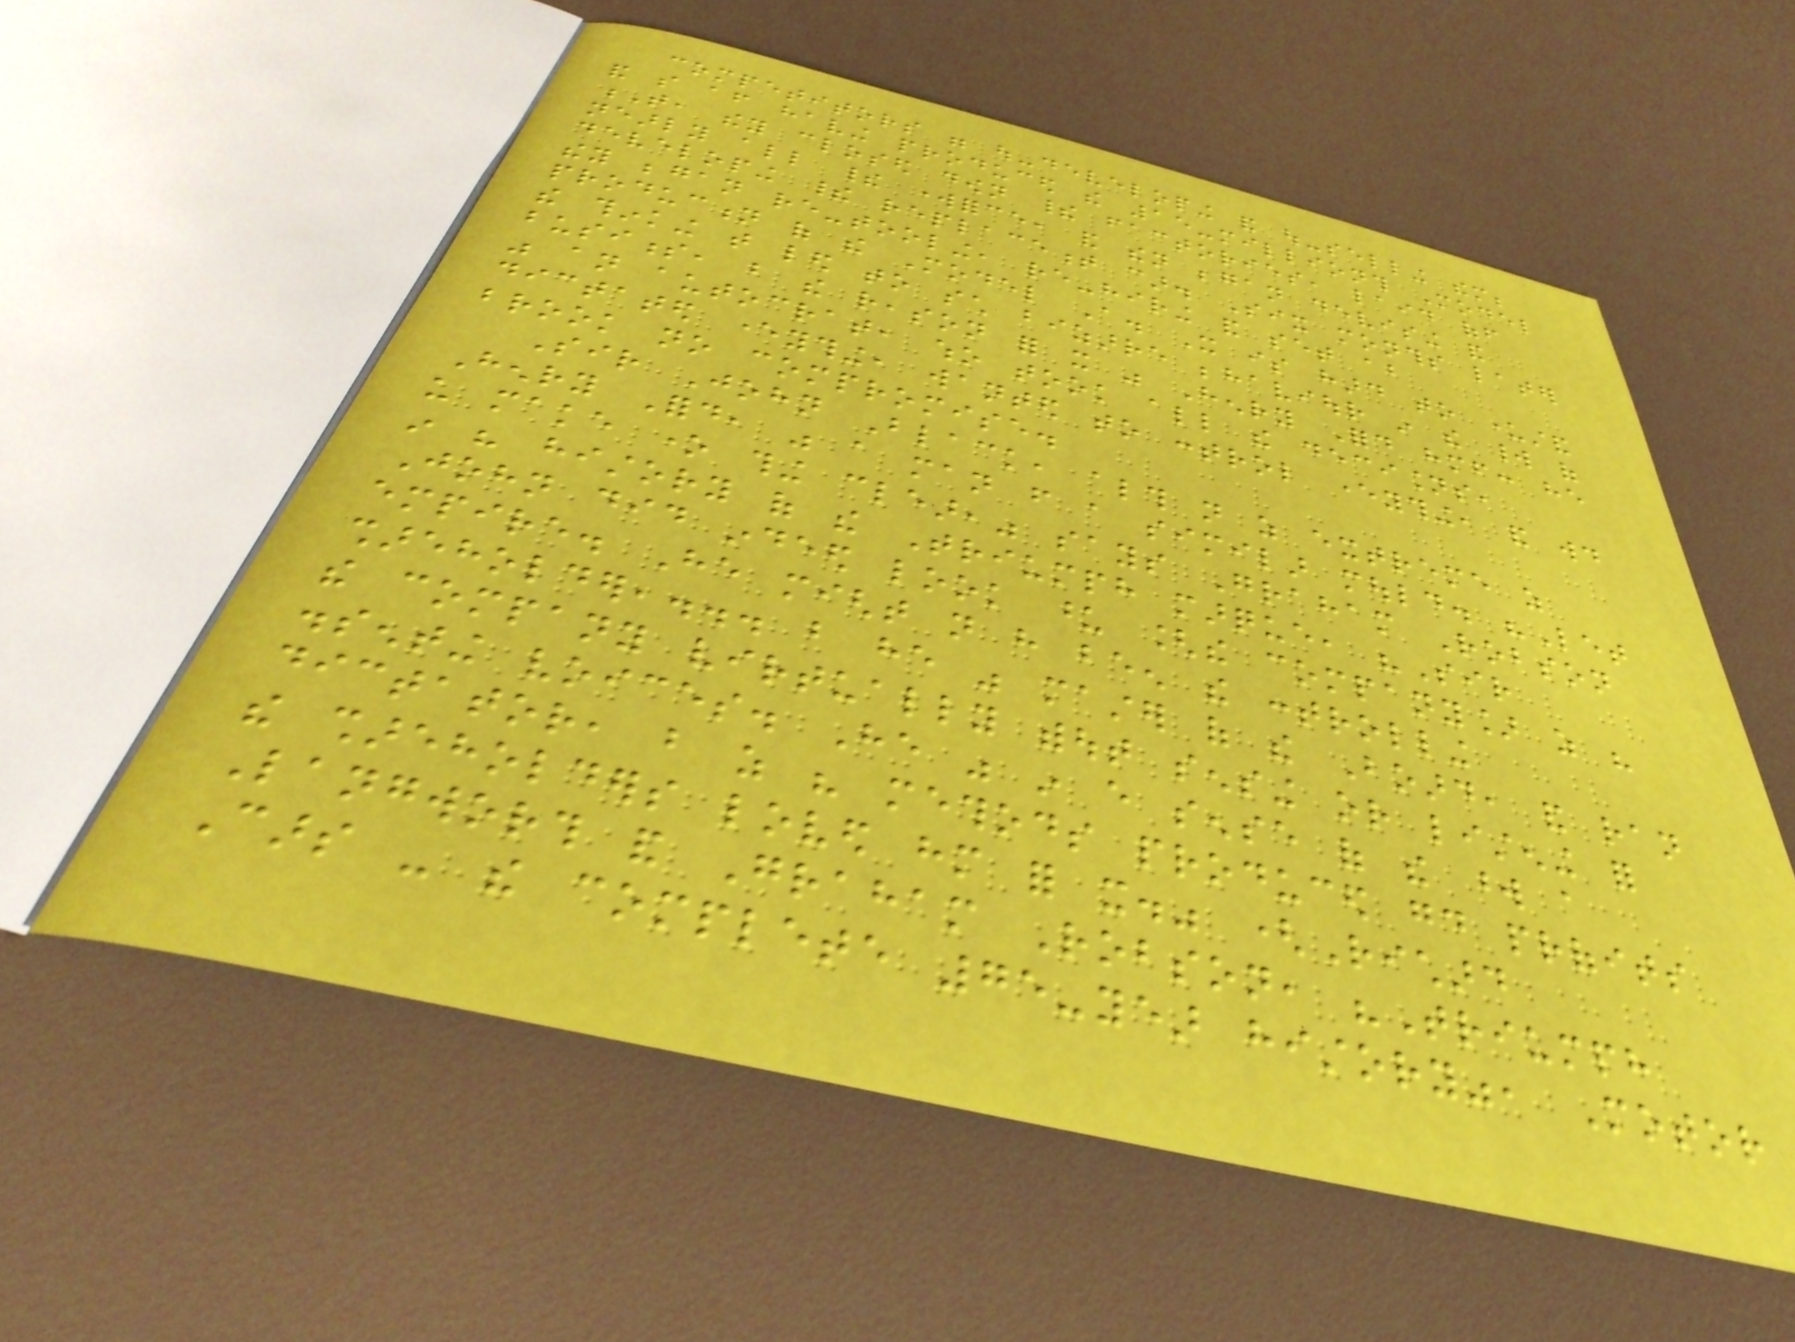competitors were out-developing and out-selling them;
and so after having produced the 15-millionth Model
T, they closed down their factories, laid off
nearly all their workforce, and then began devising and
developing their replacement car. Six months later
they began re-tooling, re-hiring and set about
production of the Model A. It is hard to understand
the thinking that led to such bizarre behaviour in the world of
business, but the reason for it was Henry Ford himself: he
was an autocrat, who took all the decisions,
dictated everything, wanted to control everything, and would
brook no compromise.
Sir John Black, although not as extreme as
Henry Ford, was a man from a similar mould. "Let
us make one thing clear," says Graham Robson
in his history of the Triumph marque, "Sir
John did indeed look upon [the company] as his
empire. He might not have been the controlling
shareholder,... but he was master of the Board, and ran
the company virtually without sensing or listening for
dissenting voices. He was in every sense of the word a
dictator, but as his methods produced good profits
the shareholders loved him for it." (Richard
Langworth and Graham Robson, "Triumph
Cars - the complete 75-year history", Motor
